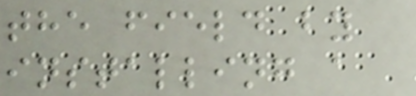the field by
installing a
